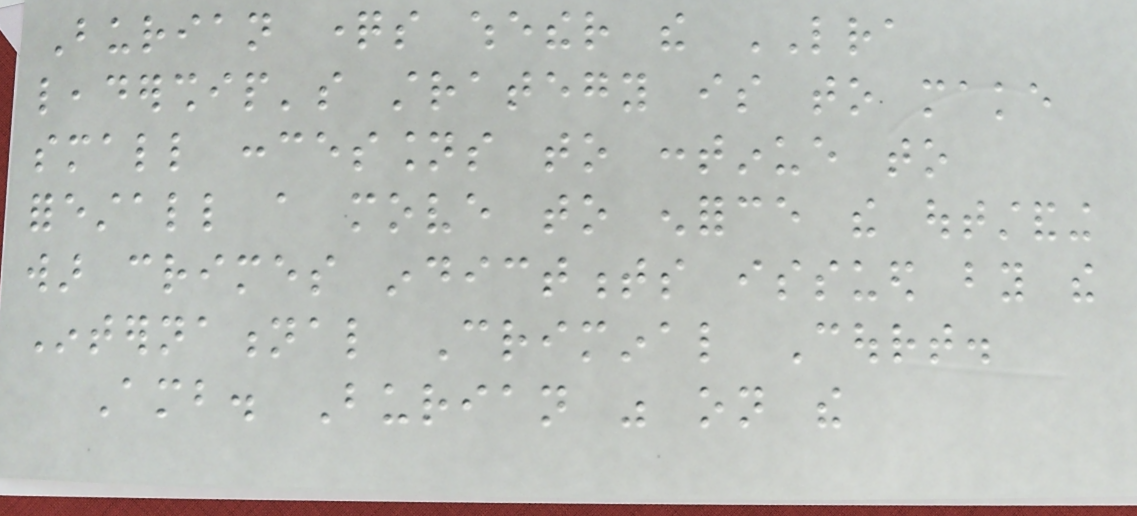Burian questions whether the LRA
leadership's strategy is to make
small concessions to continue to
forestall a move to enforce the outstanding
war crimes indictments issued by the
International Criminal Court.
Amb. Burian was on the
